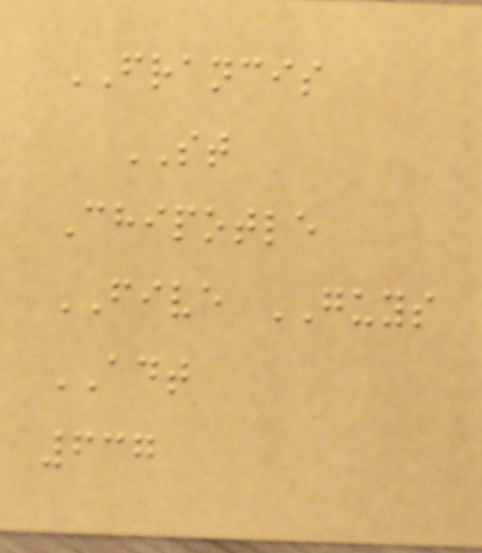FRANCIS
ST
Chipotle
FIVE GUYS
ADT
637
